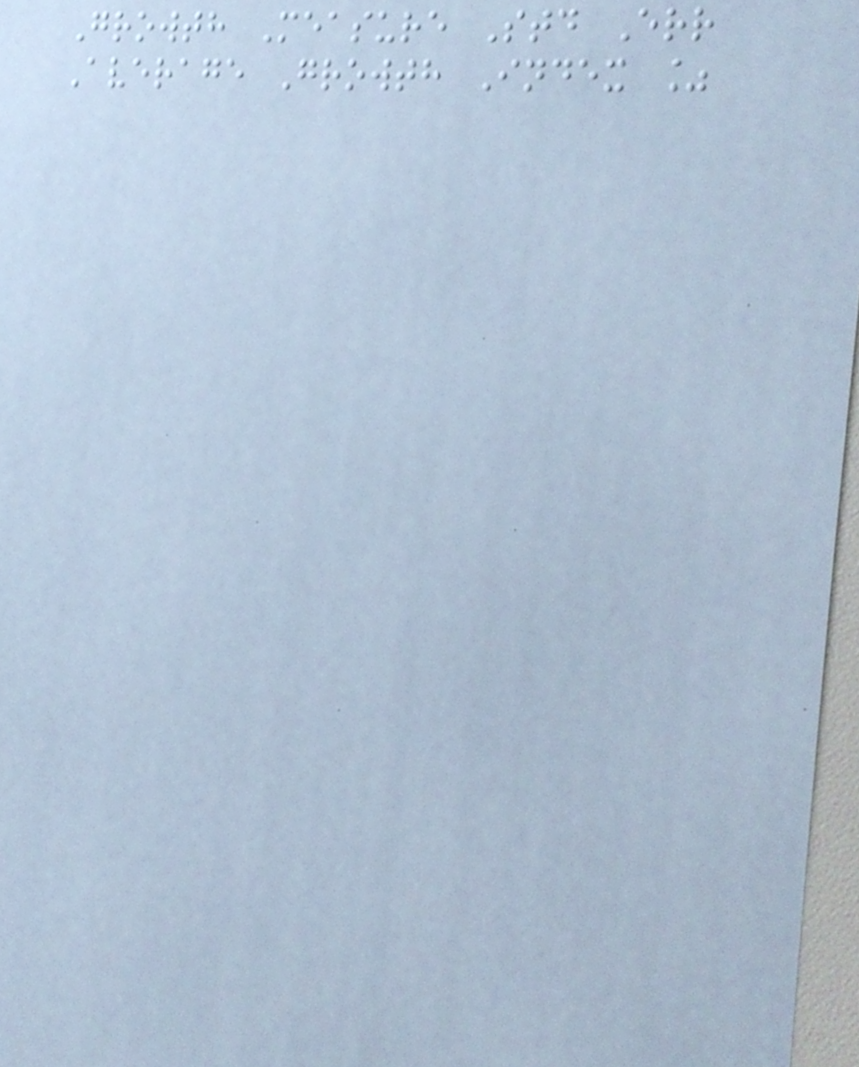Growth Measure Std Err
Average Growth Index %
